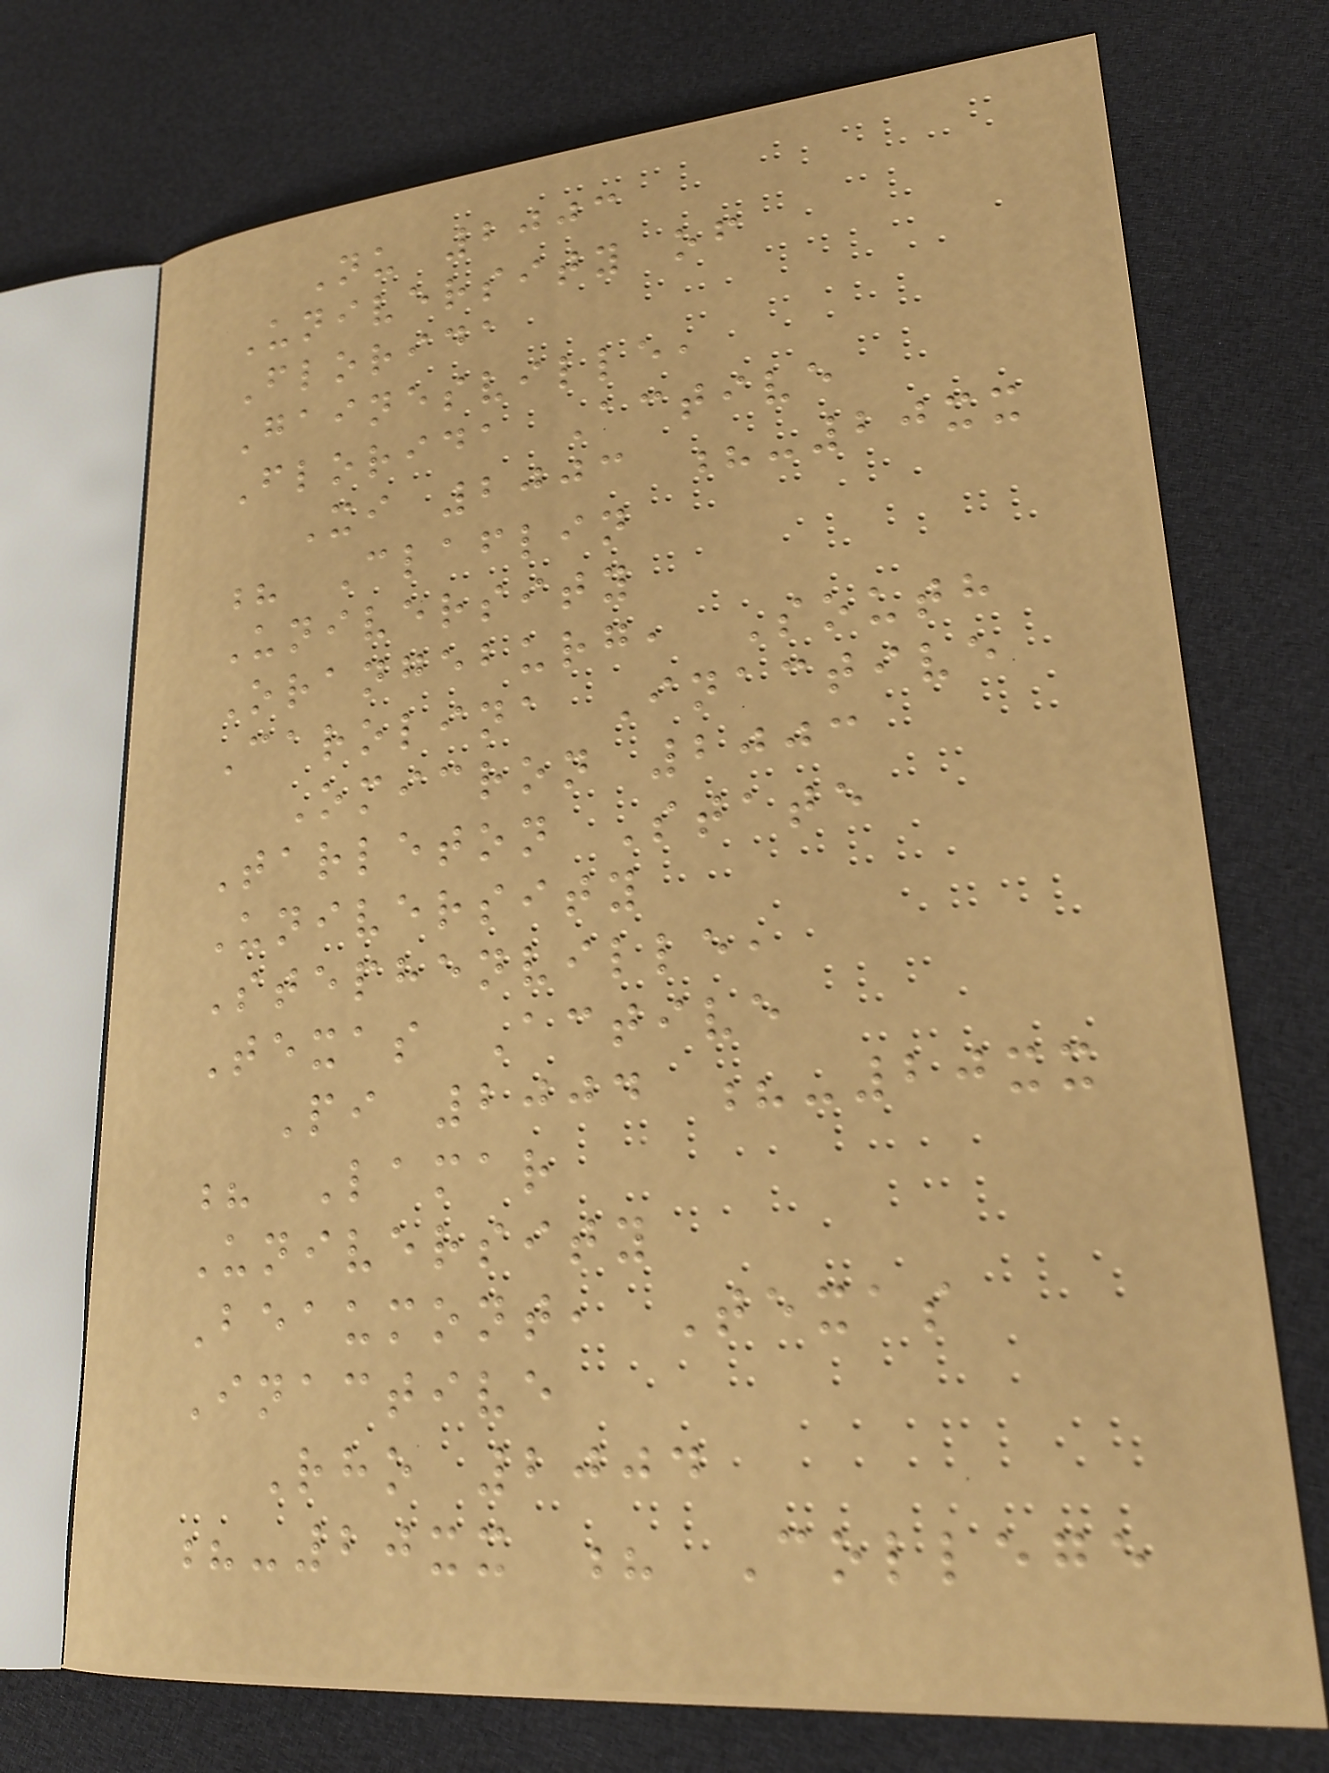Nu 2003
University of
Florida
Gainesville,
Florida Active
Xi 2003 ?-20xx
? Claflin
University
Orangeburg, South
Carolina Inactive
Omicron 2003
Tarleton State
University
Stephenville,
Texas Active
Pi 2004 ?-20xx
? Lamar
University
Beaumont, Texas
Inactive
Rho 2004
?-20xx ? College
